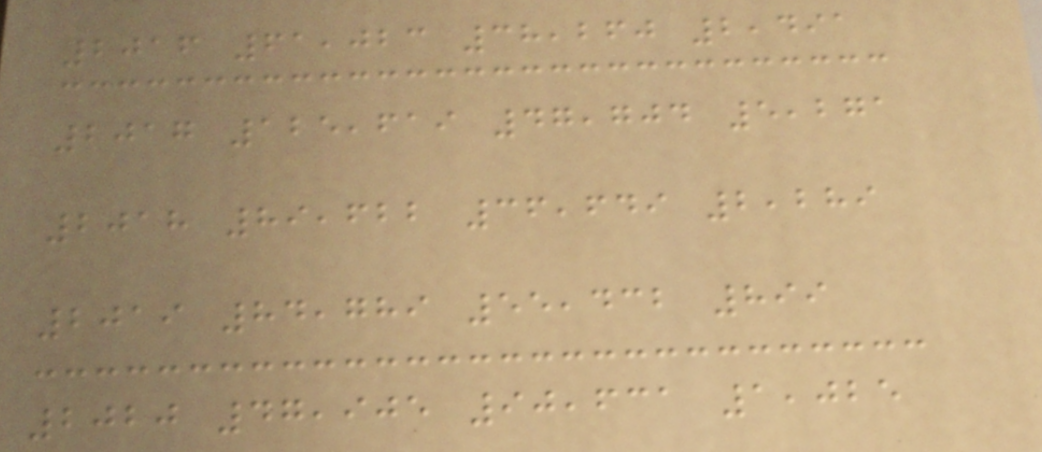2016 61,023 38,260 2,491
2017 125,619 47,704 5,271
2018 89,622 36,649 2,289
2019 84,789 55,432 899
2020 47,905 90,631 1,025
